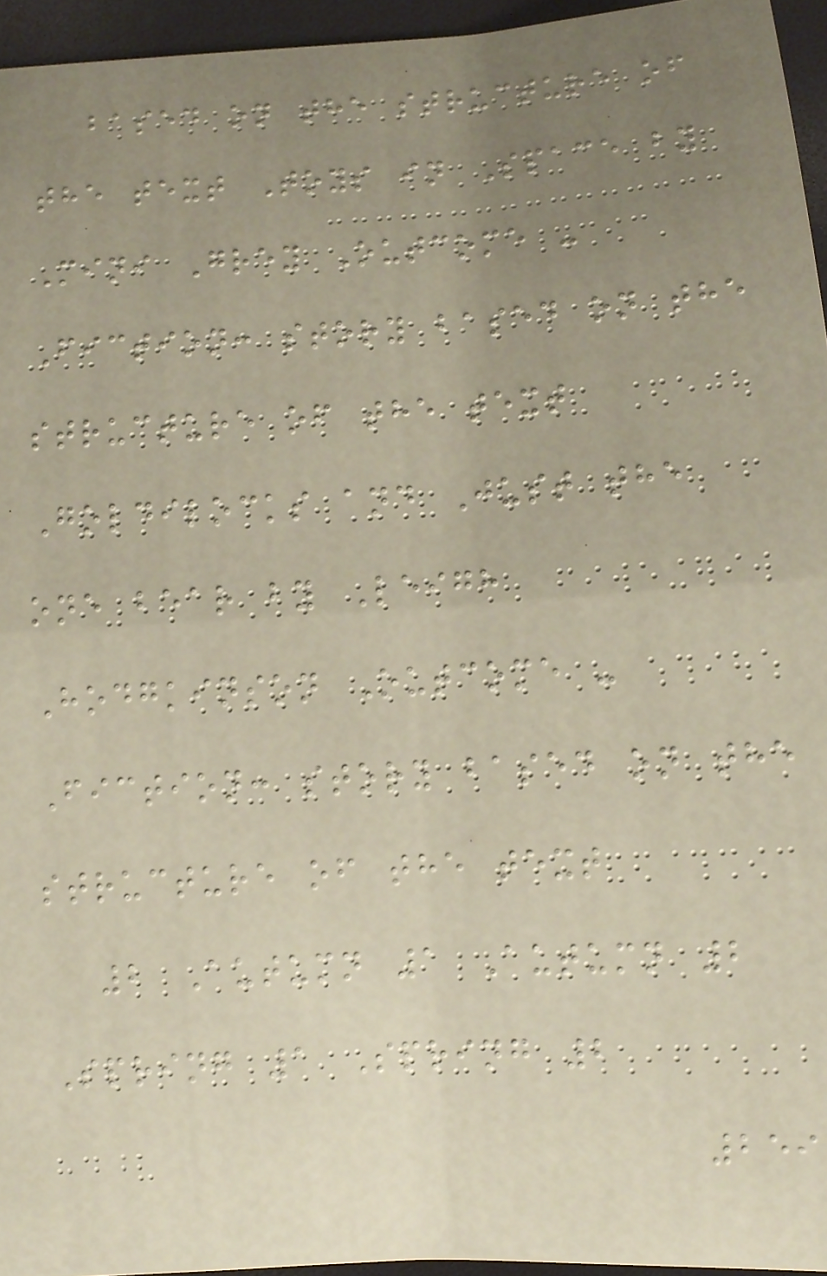based on the structure of
the text Toys in Space by
Mini Grey Outcome -
Fiction: story based on the
structure of the text
Goldilocks and Just the
one bear by Leigh
Hodgkinson Outcome -
Fiction: story based on the
structure of the text
2 Autumn 1 Autumn 2
Spring 1 Spring 2
259
